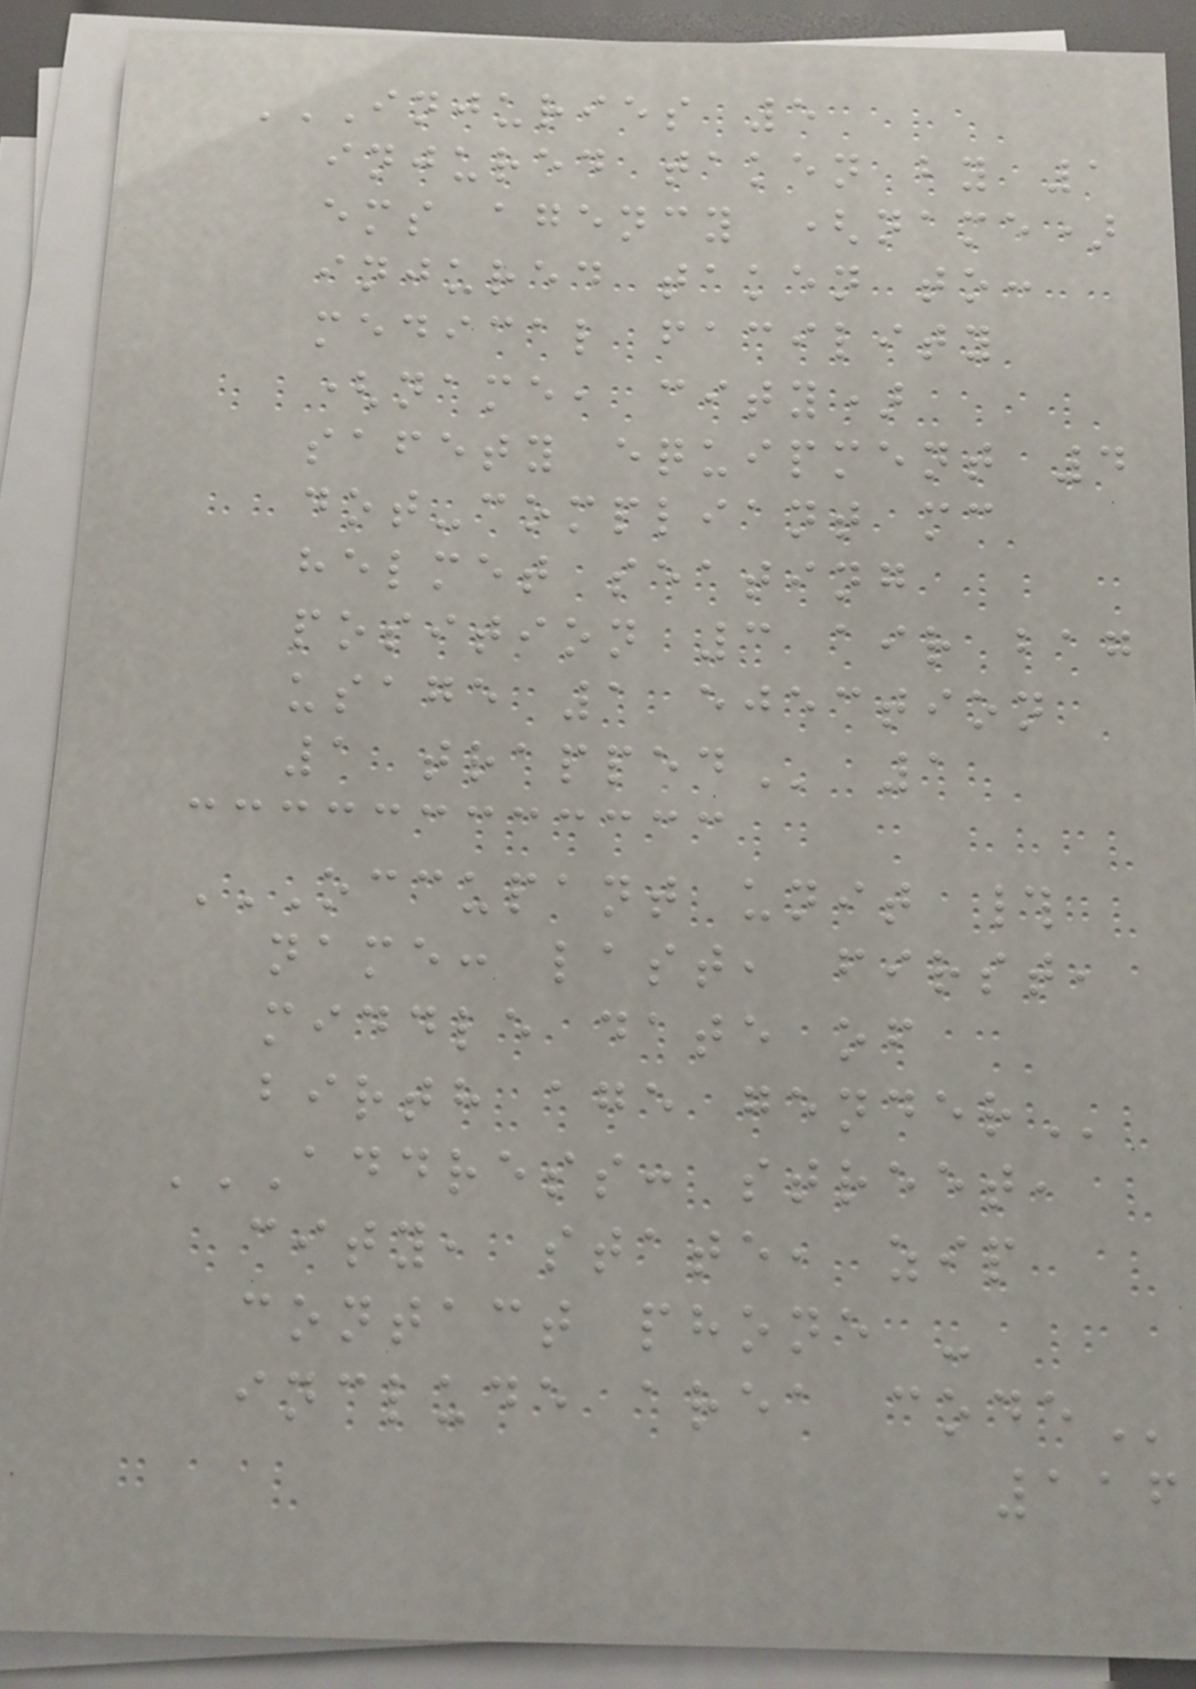INJURIES 5
INJURED TAKEN BY 1
EMS AGENCY (NAME)
INJURED TAKEN TO:
MEDICAL FACILITY
(NAME, CITY)
SAFETY EQUIPMENT 4
DOT-COMPLIANT MC
HELMET SEATING
POSITION 3 AIR BAG
USAGE 1 EJECTION
1 TRAPPED 1
OCCUPANT UNIT #
NAME: LAST, FIRST,
MIDDLE DATE OF
BIRTH AGE GENDER
ADDRESS: STREET,
CITY, STATE, ZIP
CONTACT PHONE -
INCLUDE AREA CODE
116
